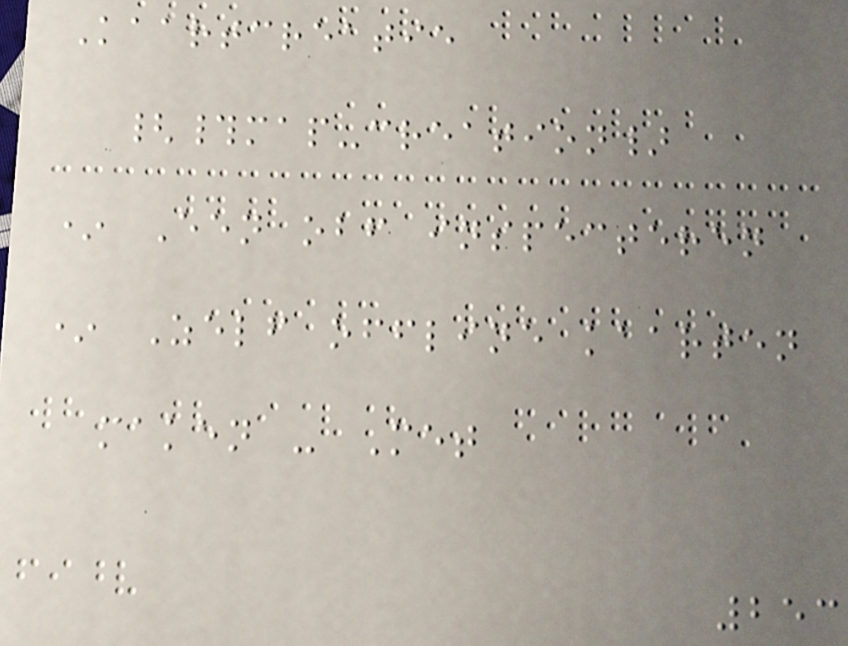Kaartcreatie
{#map-creation}
* Een obf inspecteren
* Zelf offline kaarten
maken - Met
253
